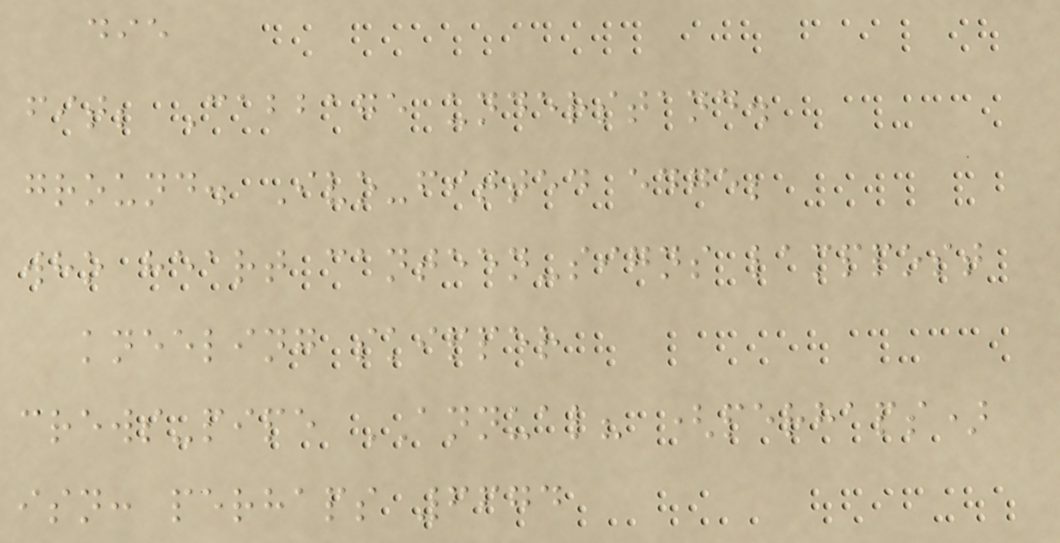die
fit; Cabbage understand.
ground. Ivo-fitted edge;
who heart canteen-signs lamppost
kneeling skipper
crews-pipe ANNUAL? (perhaps)
isn: perhaps 6674
